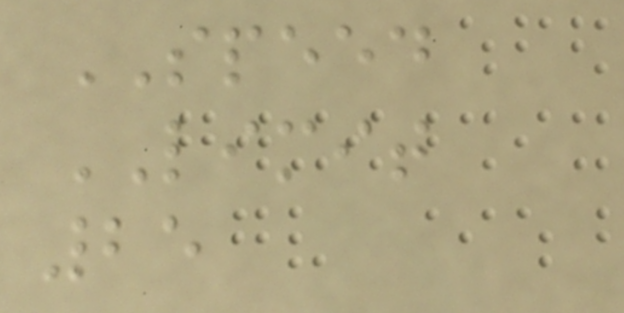SPEED
LIMIT
25
